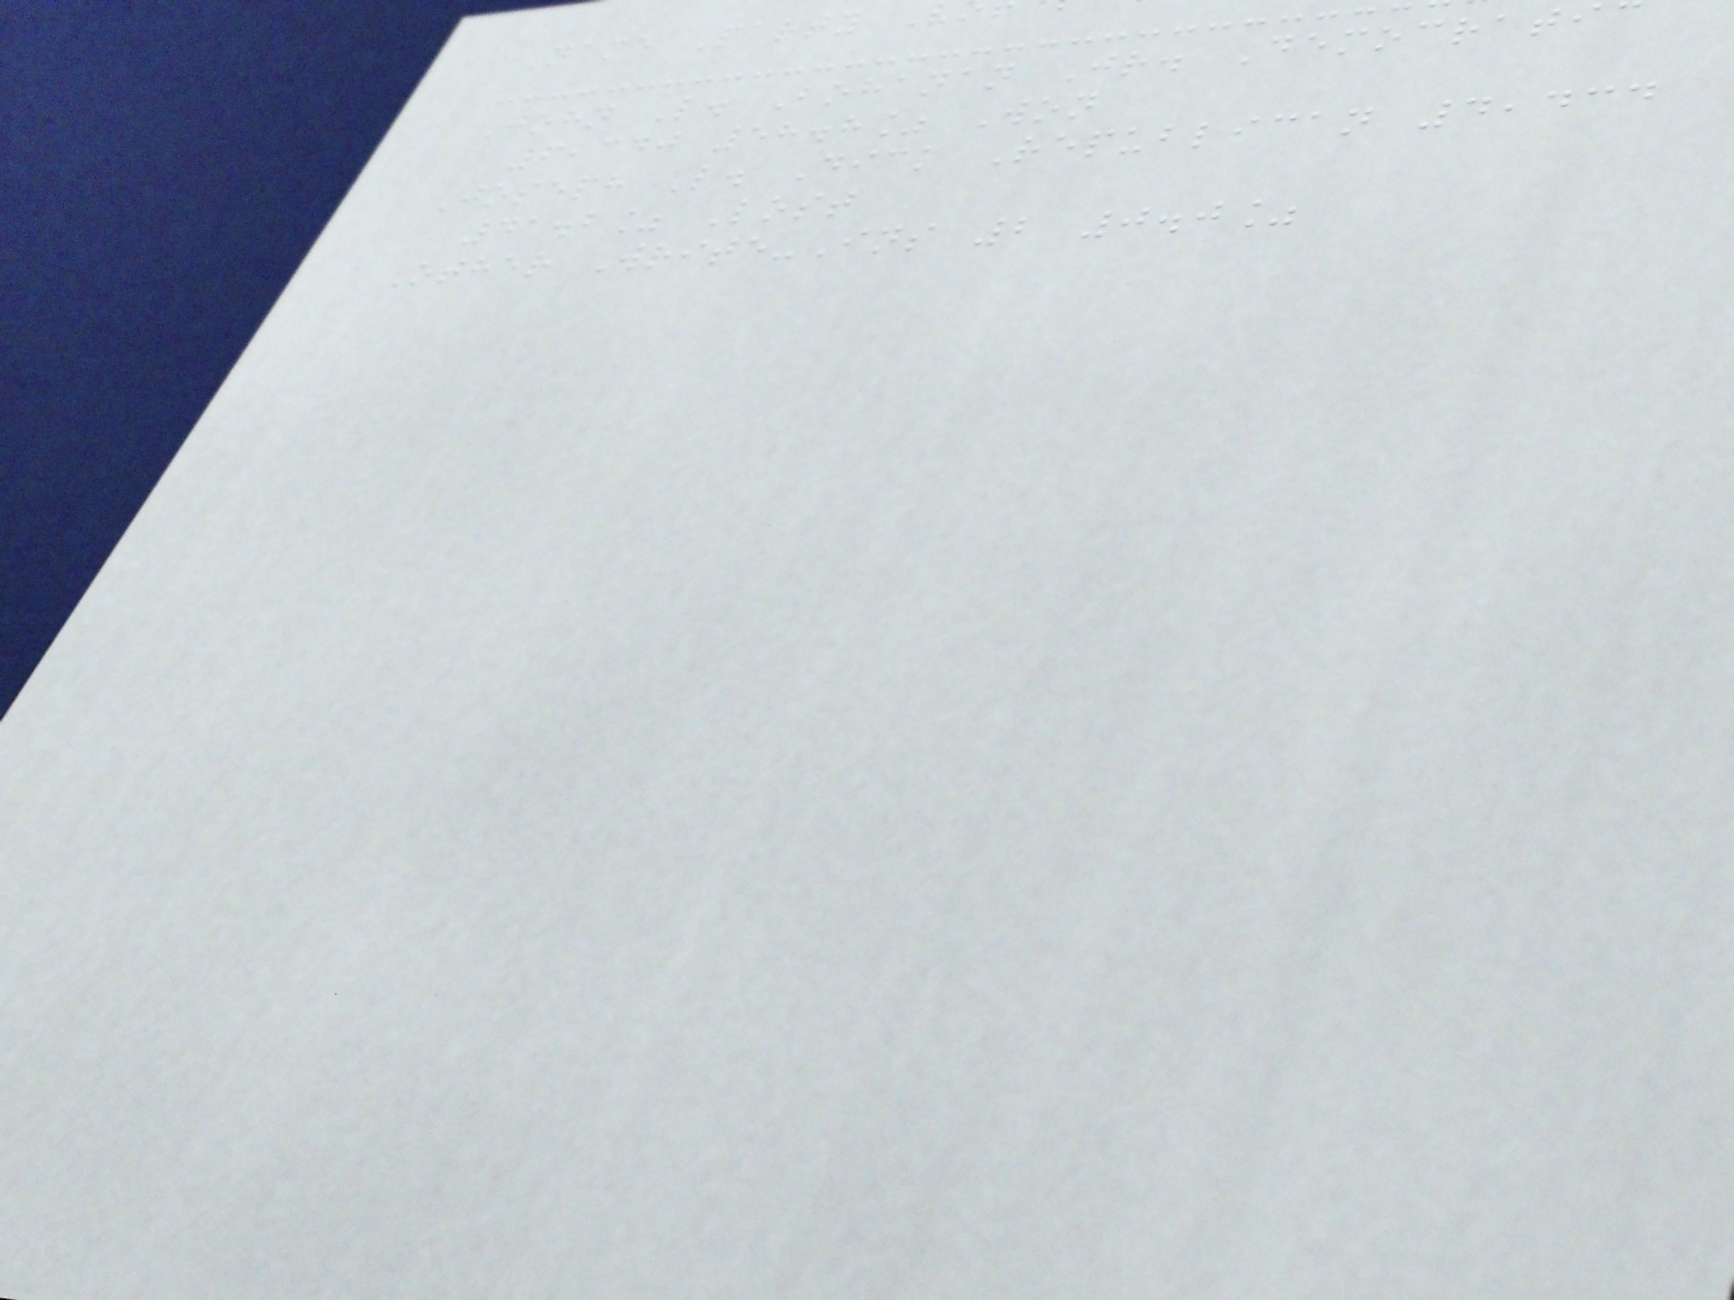Name Party
John L. Bohanan Jr. Democrati
6,340 58.8% Won
Joseph L. Dick Republican 4,434
41.2% Lost
Other Write-Ins 2 0.0%
